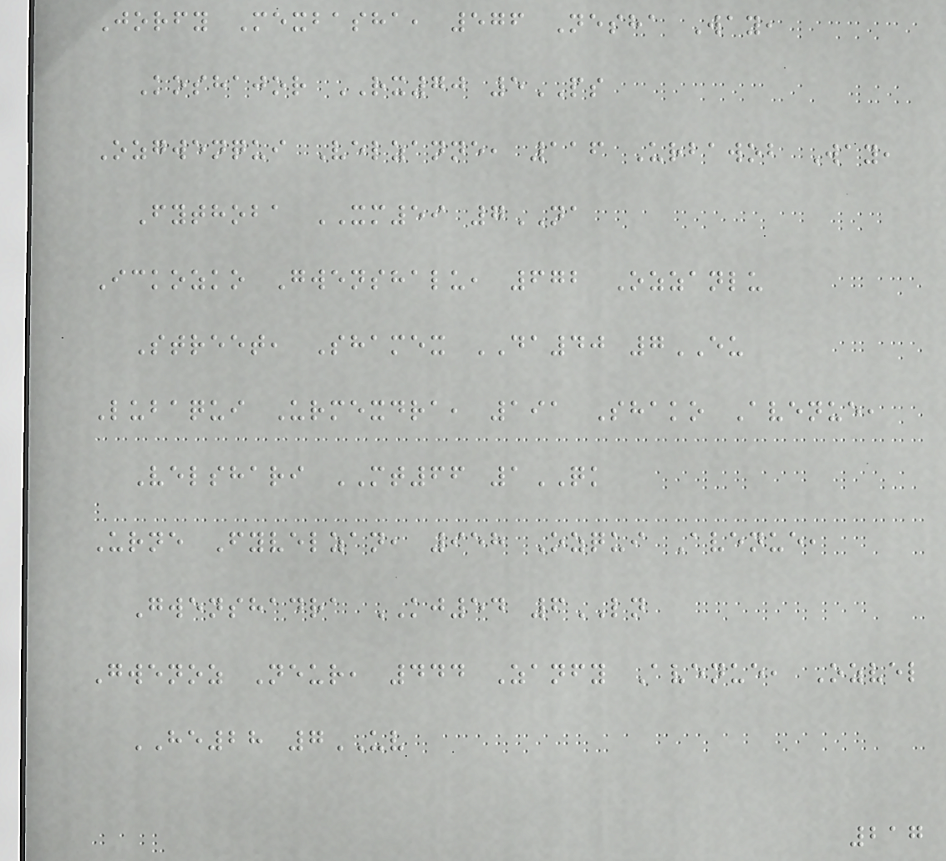Jorfy Mexbasha, 576 Nesha Way,
Koshajor RX70 5PS
Ozgwenqui Velzanne, 116 Urbawob Way,
Fythoba XM59 7NA
Ickozko Gwenshalu, 672 Ozzanlu
Street, Shamex DA40 7EU
Lubaqui Urmexdra, 191 Shako Avenue,
Velshari MT66 1QK
Urne Fyvelzan, 958 Ozqui Avenue,
Gwenshadra KJ54 6LN
Gwenoz Neur, 444 Zanfy Avenue, Ozvel
HE28 7UV
217
